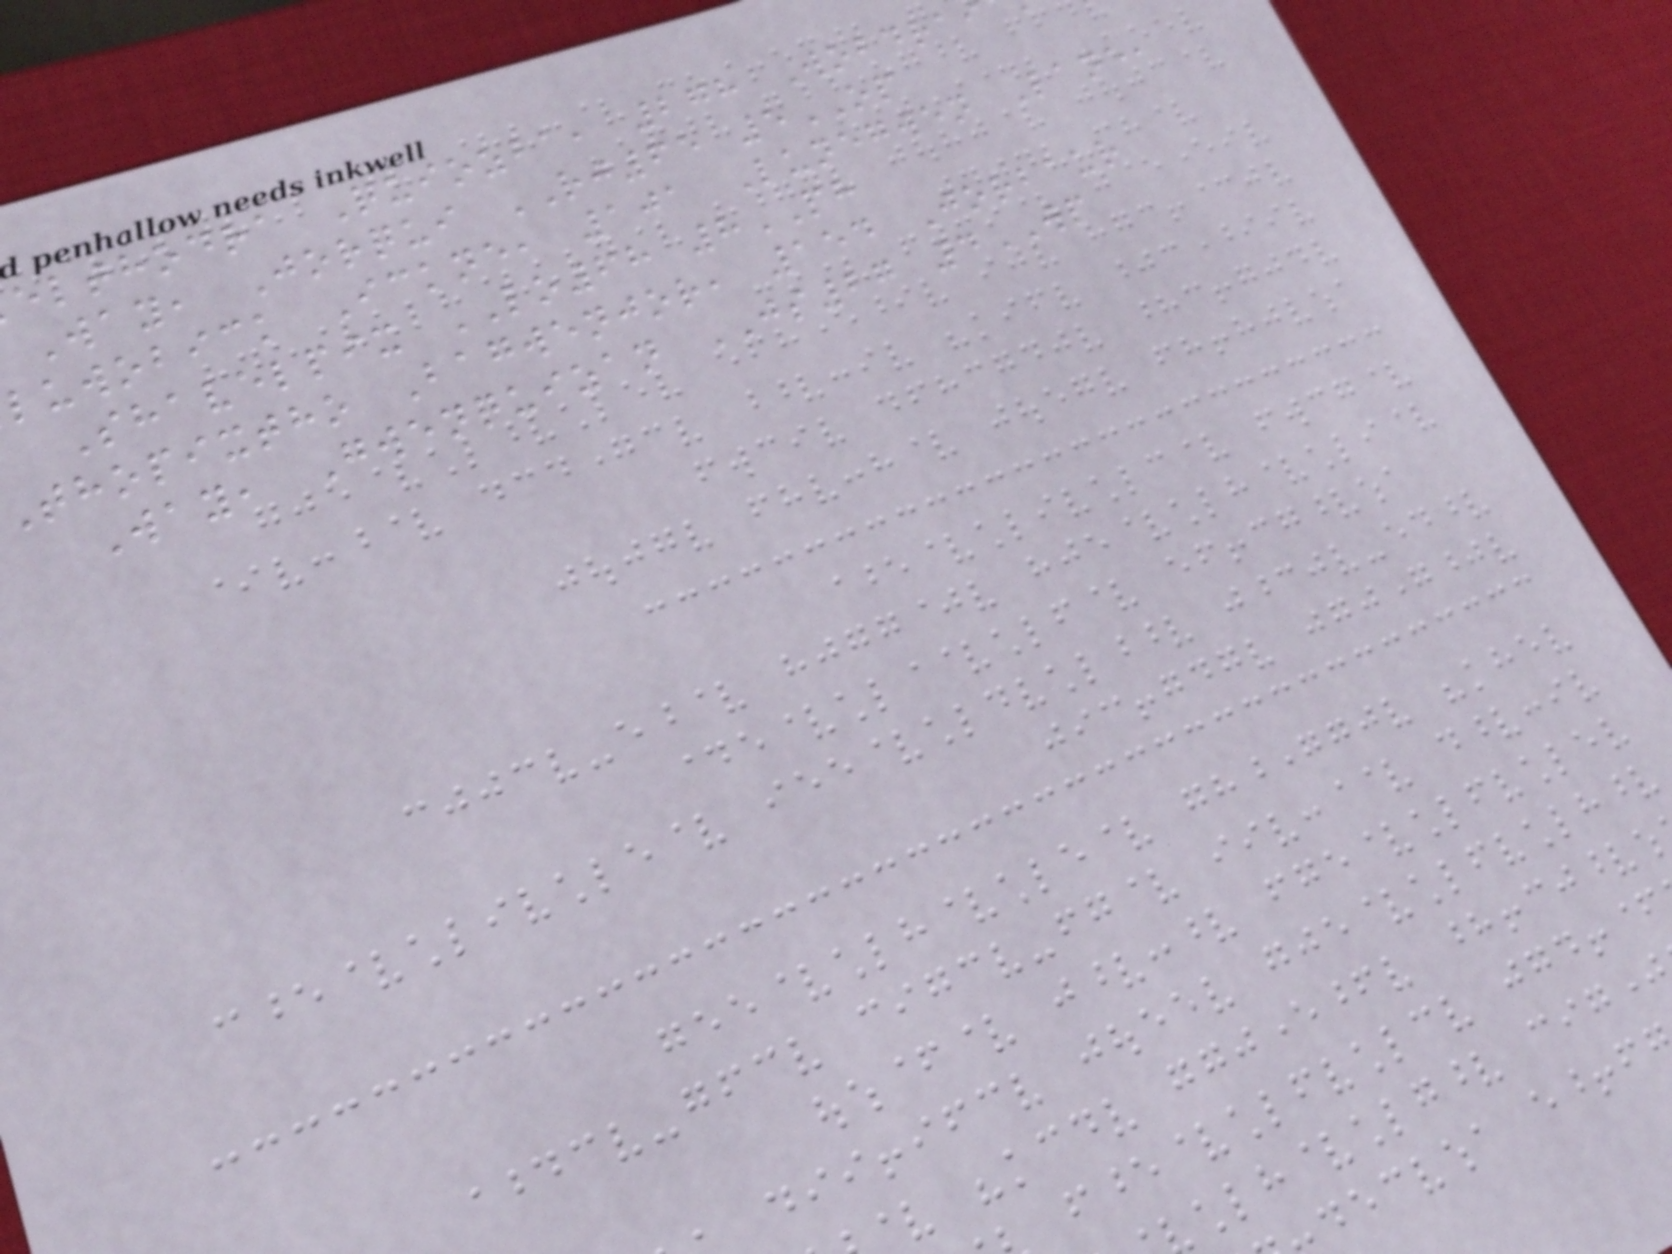elthodra Quiozba, 278 Wobdrai
Way, Jorqui RJ65 5OP
luwobick Ickne, 101 Lunegwen Lane,
Shavelpix LO68 8PH
thopixtho Bagwenjor, 154 Jorbaur
Way, Gwenquizan JS27 4WP
